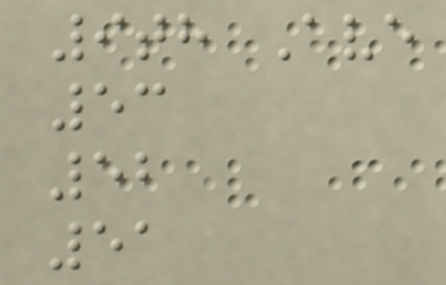9th Ave
53
52
51
